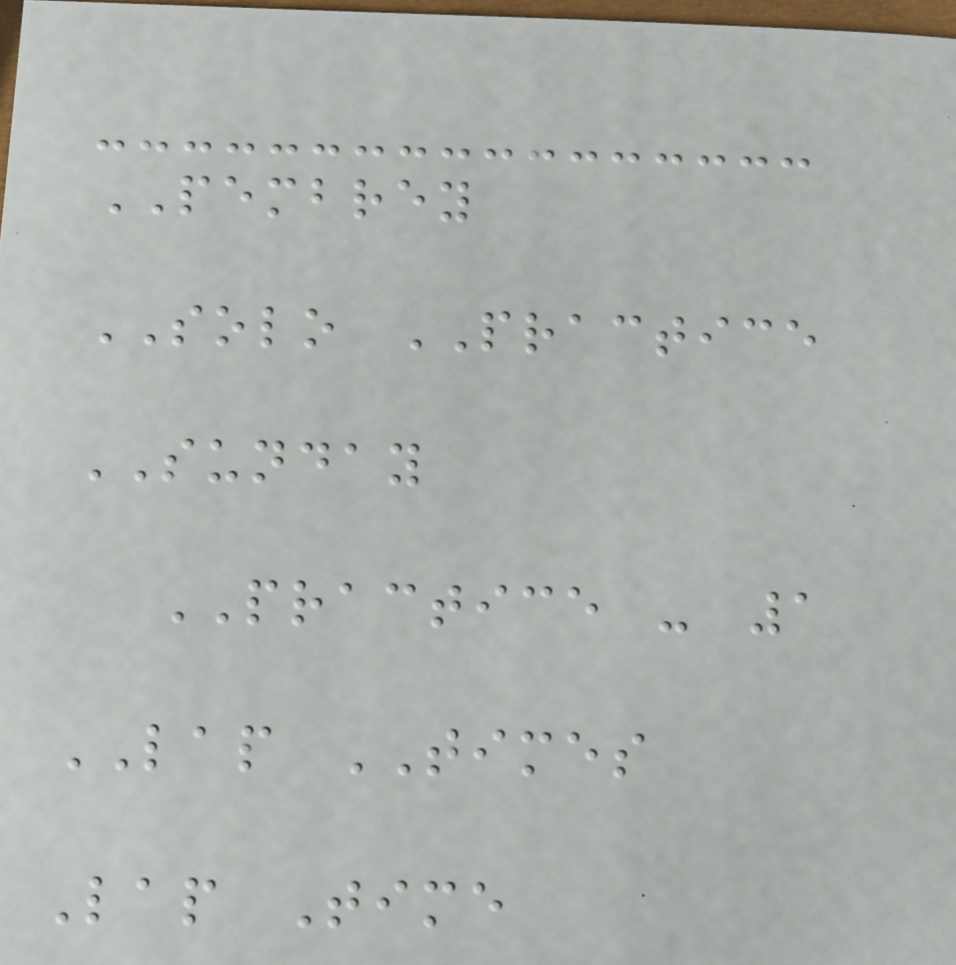PEMBREY
SOLO PRACTICE
SUNDAY
PRACTICE - 1
LAP TIMES
Lap Time
